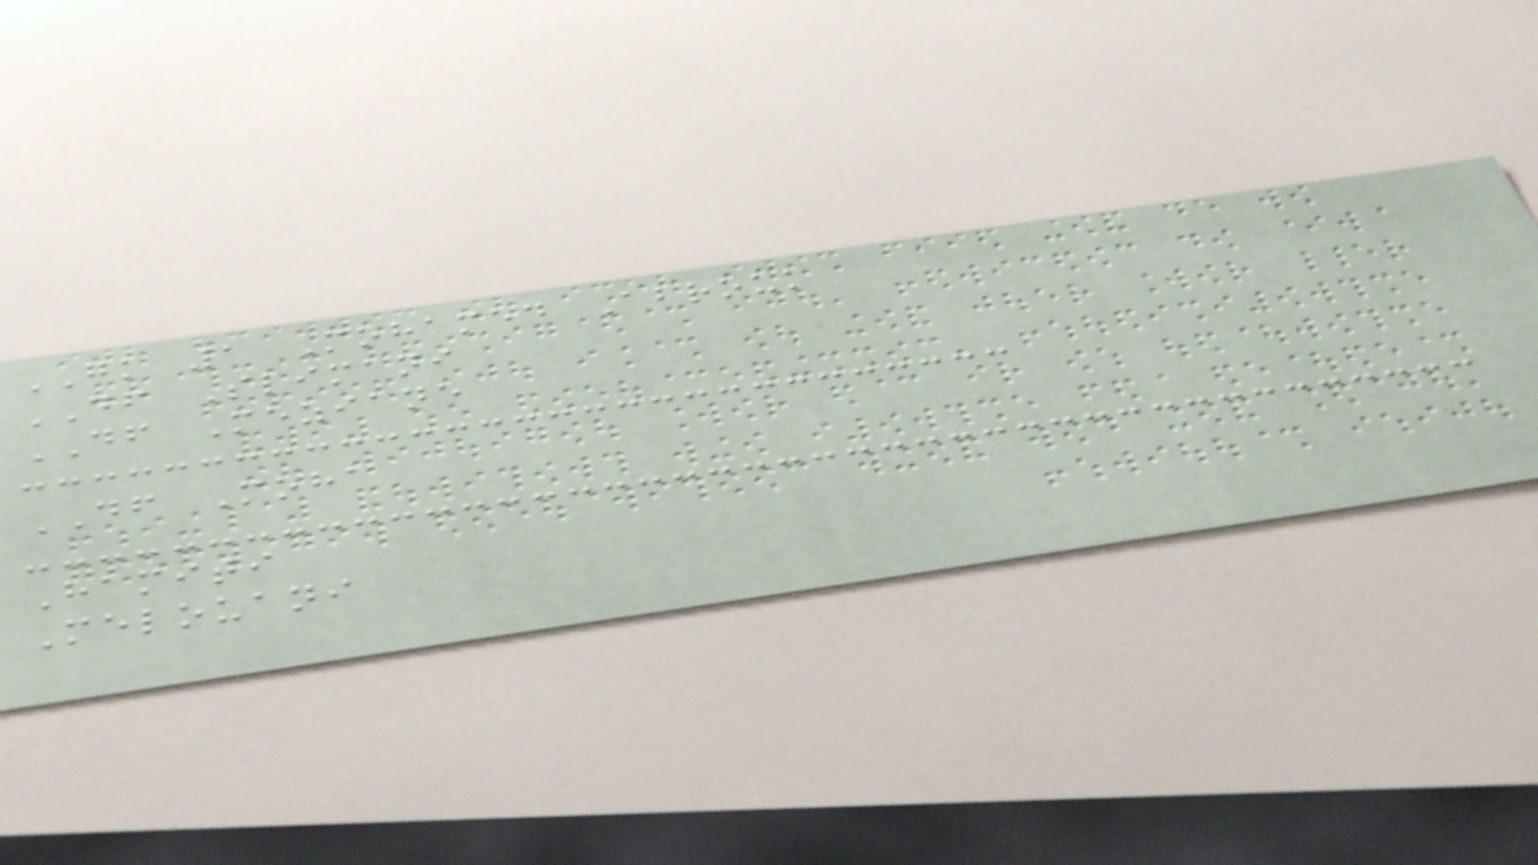GK 1 Mohamed Abrouk
DF Slimani
DF Meziane
DF Moha
Hamiti
Melouani
